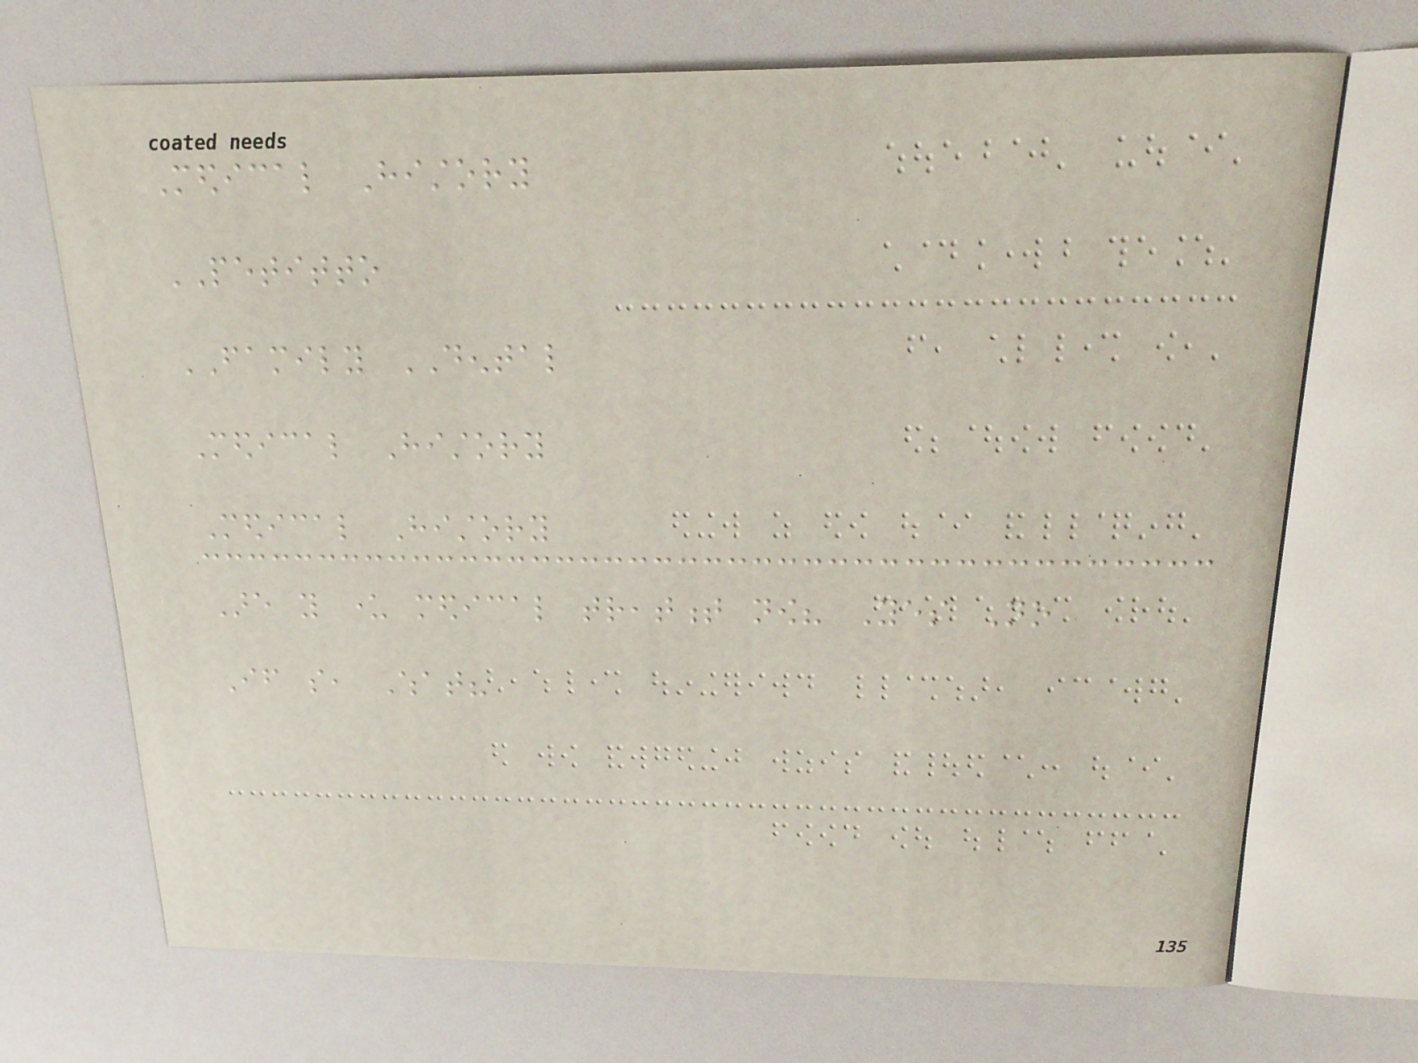Medical History
PETITTO
FAMILY DENTAL
Medical History
Medical History
Are you under medical treatment now? Yes No
If so, What?
